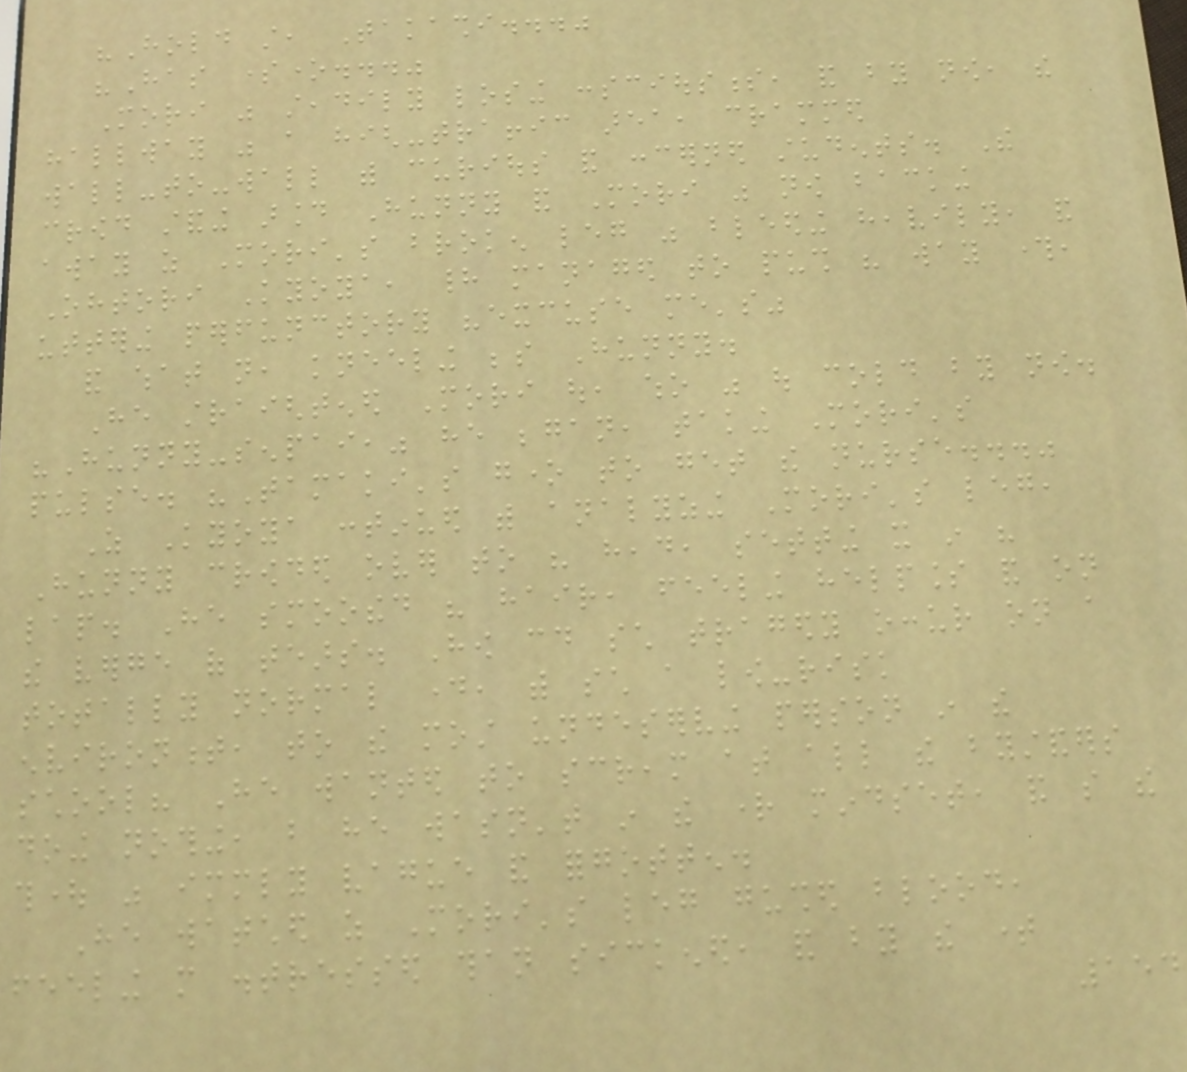"Hold still, Takashi..."
"Has someone..."
Mori was steadily losing consciousness, and by now, the
hallway was a high-traffic area, crammed
wall-to-wall with curious and concerned students. The
crowd standing around Hunny and Mori was now backing
away as Mori's broken leg was bleeding heavily, and
Ohtori Kyoya, had managed to push his way through,
uttering perfunctory "excuse me's"
and what not, kneeling beside Hunny.
He straightened Mori out, who was out cold by now.
"Hunny-senpai," he began, taking Mori's
pulse. "Tamaki's gone to get the nurse..."
As Kyoya continued with analyzing Mori's leg,
Hunny crowded over to his head, setting it in his
lap. He smoothed his hair, feeling helpless and on
the verge of tears. How could such tragedy occur on a
totally normal day, with such a low-risk
environment, to the most undeserving person in the
school? He wanted to scream at all the bystanders
doing nothing, but he wasn't in the right mindset, and so the
thought was immediately vague and forgotten.
He watched as Mori's leg gushed blood,
feeling more distressed than sickened, and by the time
154
